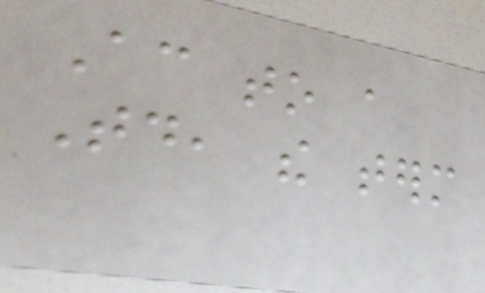According to a
Today, the term
